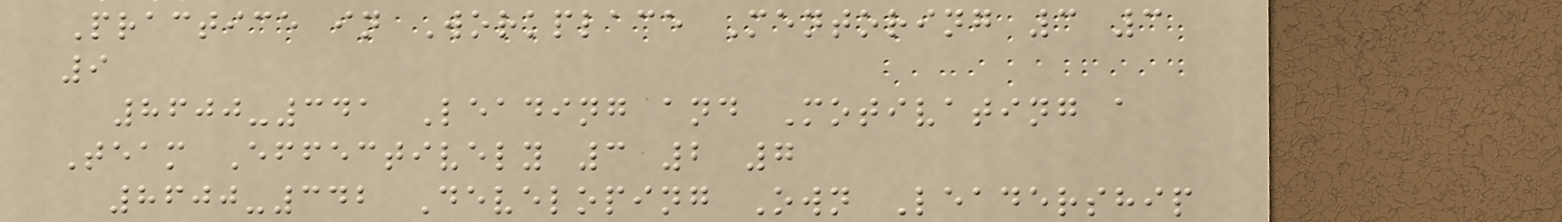Practice in Workplace Mentoring 3 3
9
8600-341 Leading and Motivating a
Team Effectively 3 2 7
8600-342 Developing Own Leadership
